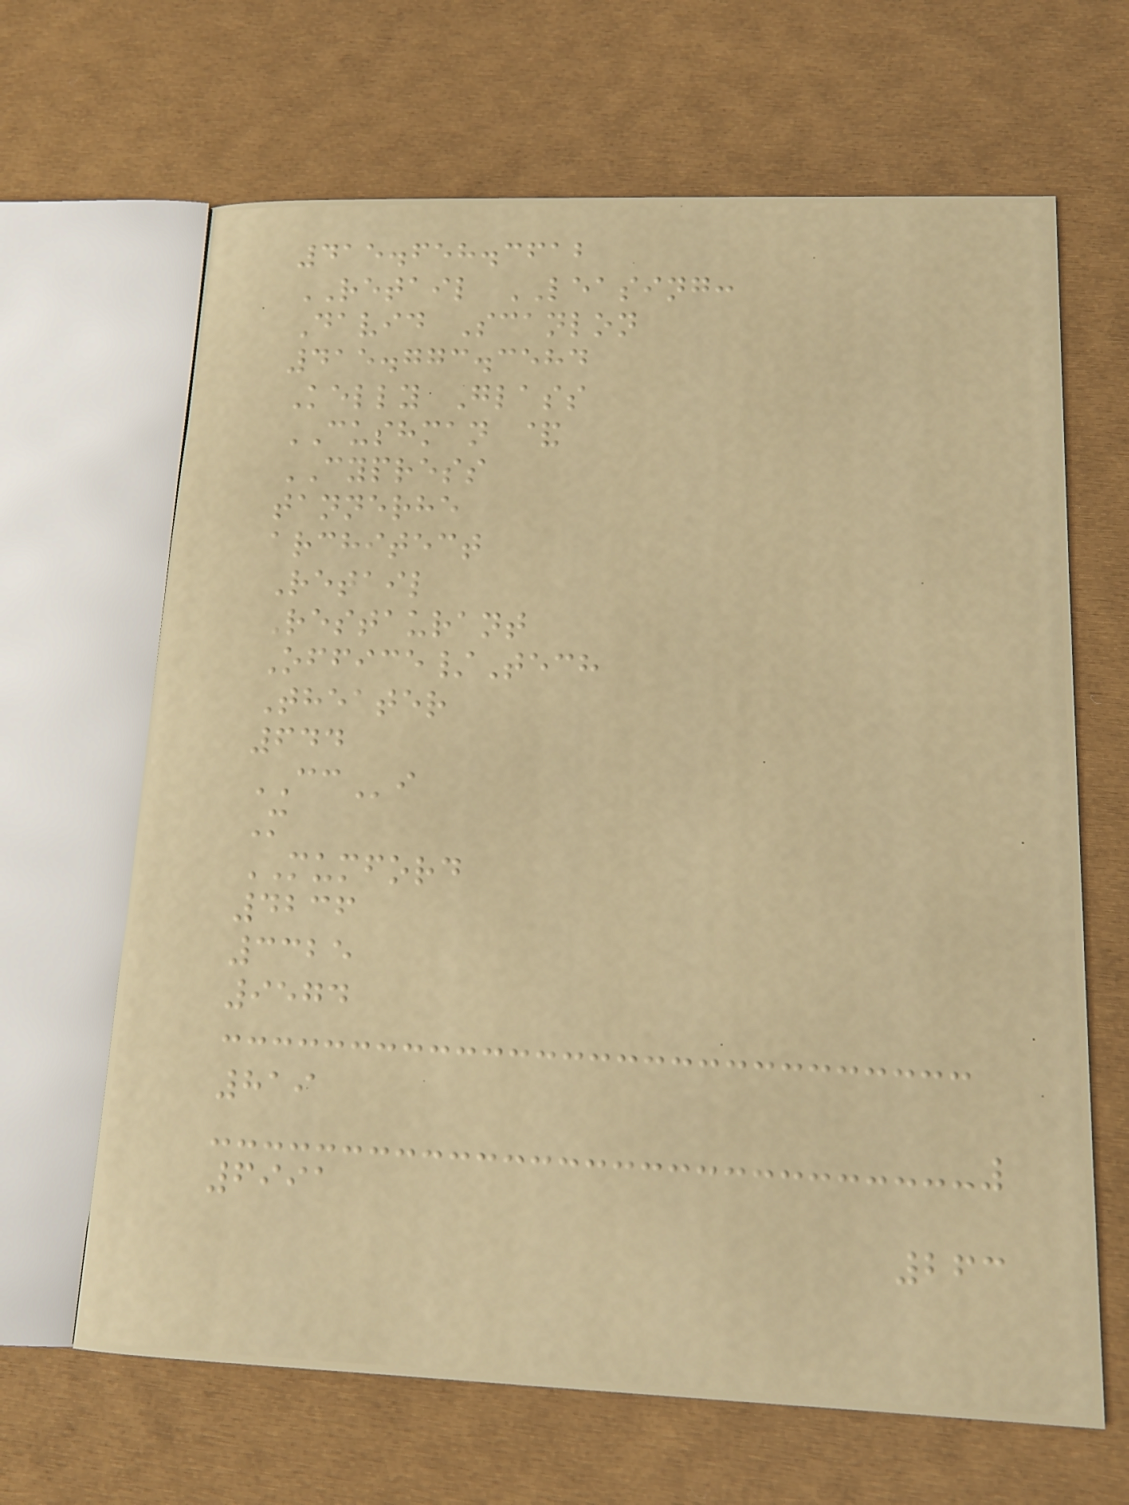415.658.3612
RETAIL LEASING:
David Scanlon
415.773.3584
Kelly Glass
CUSHMAN &
CYPRESS
tannerhe
architect
Retail
Restaurant
Office/Tech
Theater
644
CCi
M
MUMFORD
4236
3325
9574
819
6991
263
